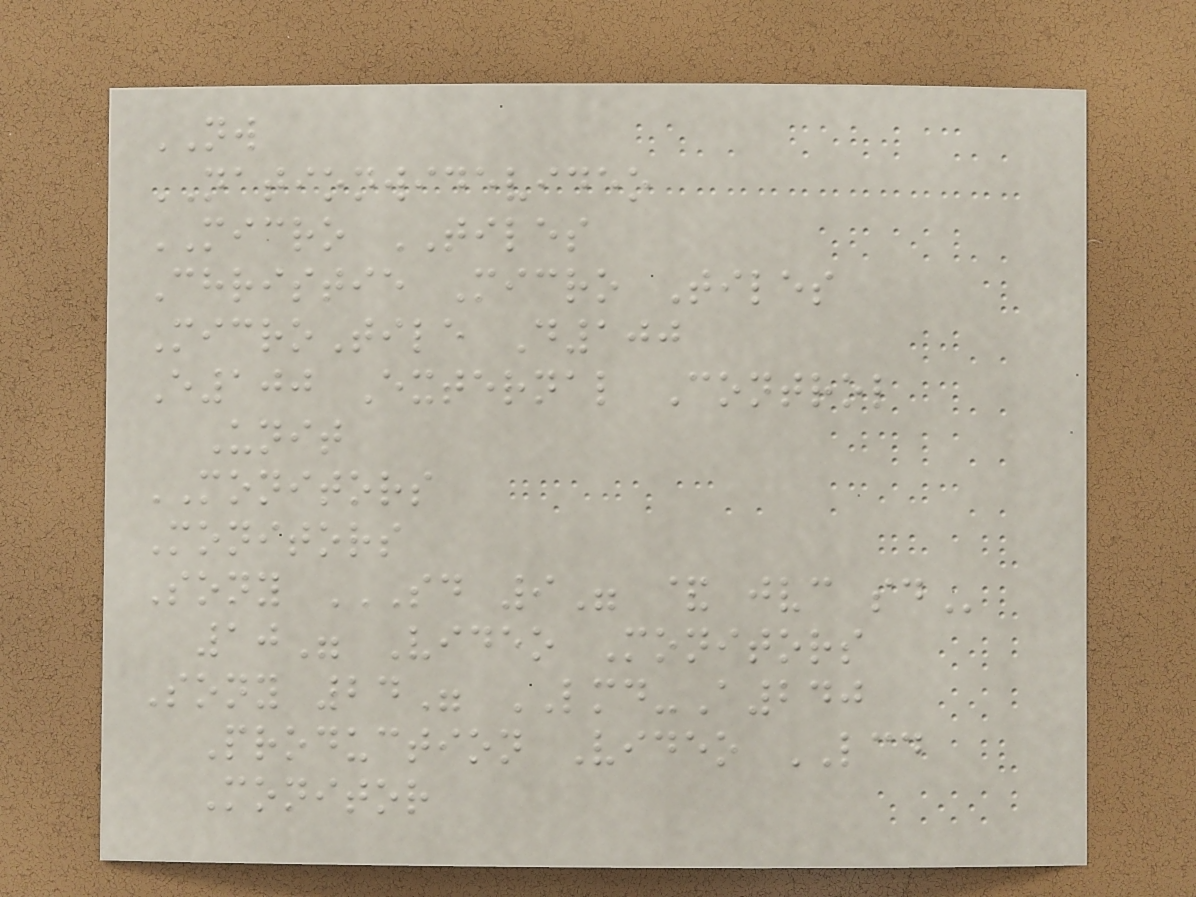NW
NATIONWIDEVIDEO
MICRO TILES
Christie Micro Tiles
MicroTile D100
E100 External Control
Unit
MONITORS
Monitors
Sony SD 9" & JVC SD
10" Video Monitors
Sony 24" LMD-A240
Production Video LCD
Monitor
